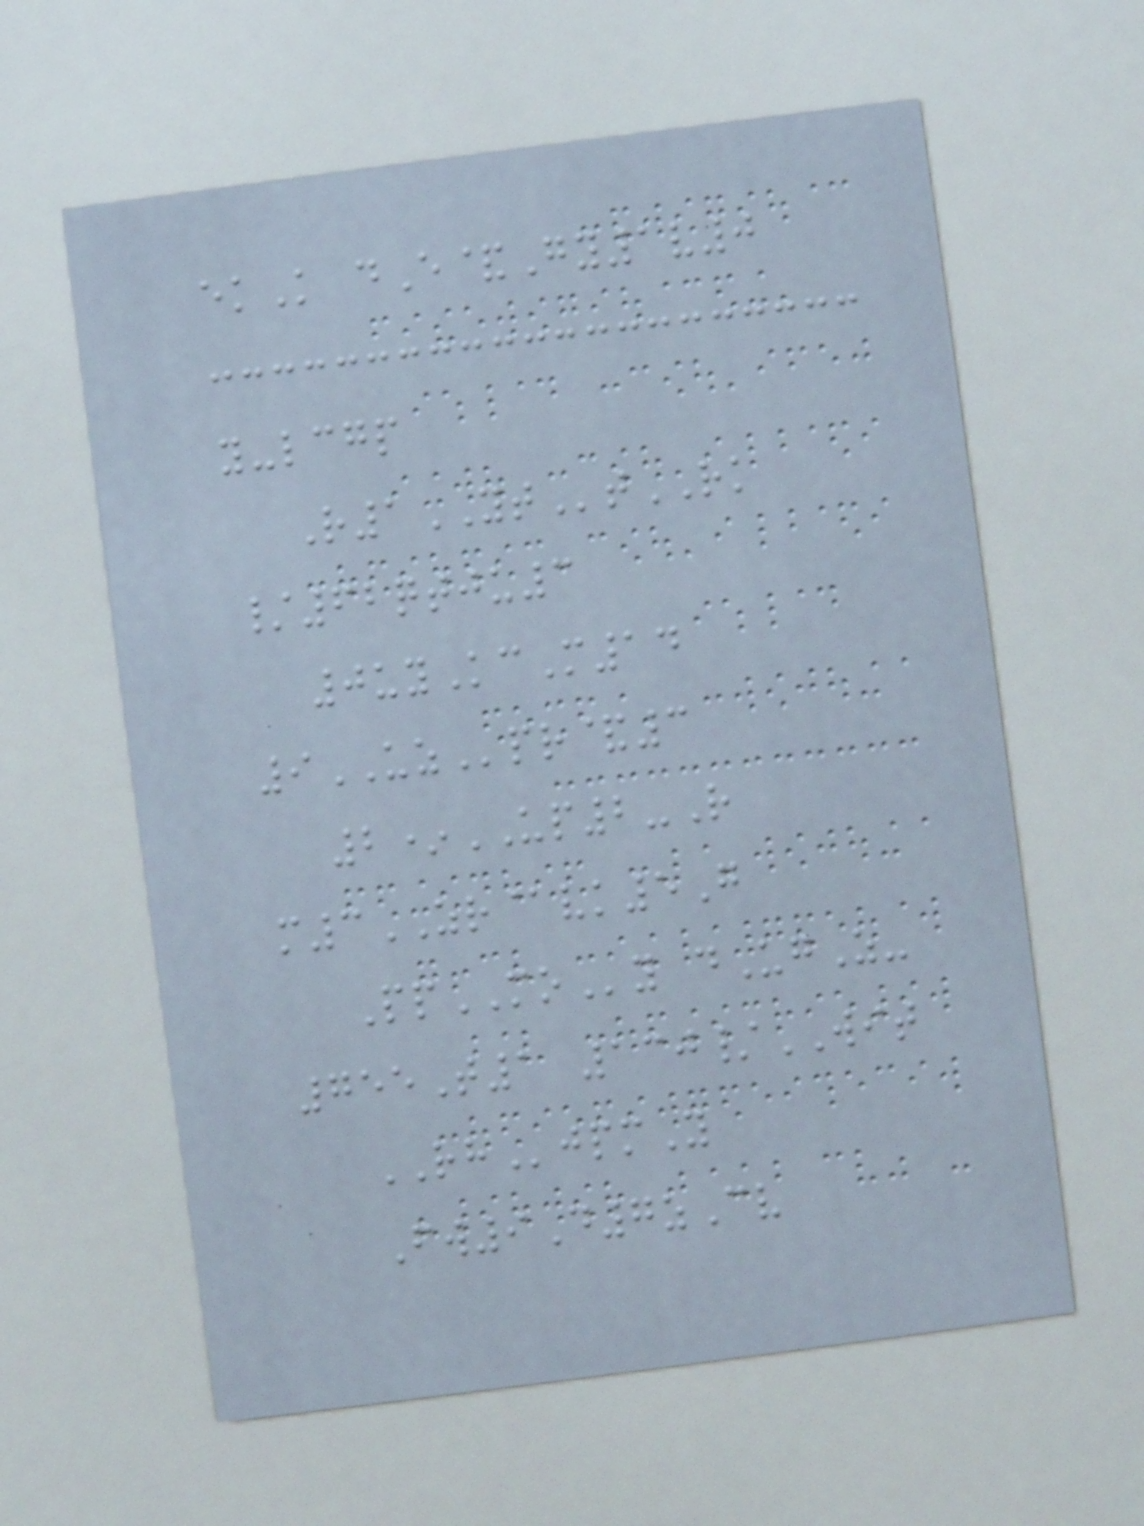ekK dE&Gy1v0
y-lcgp
R1YTtRK
/62qtju3
0uyKcM14
9UZpr&3
2*UP2-R
m3ZR@vk5G
PpMOy dUgZ-
755T1 130/WIT
RHjpmY
Fw9D7zCv
